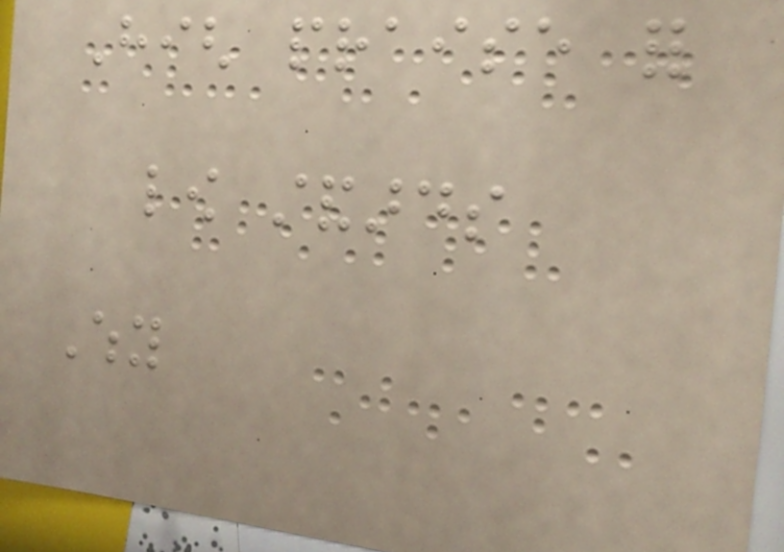High praise for
low standards
Why
